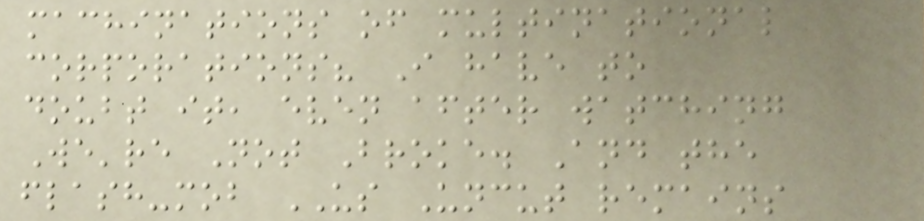machinations of multinational
corporations? I have to
doubt it, even after watching
We're Not Broke. And the
flash-mob US Uncut remains
